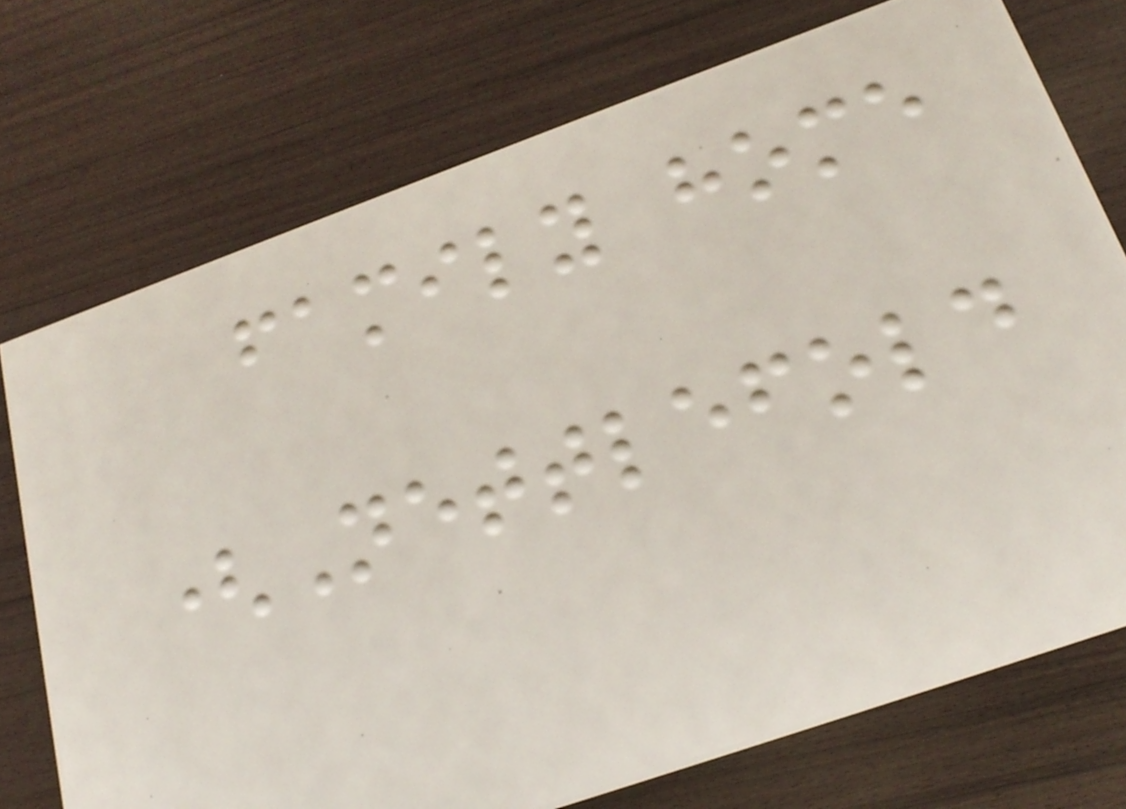family home
(Nettlefold
